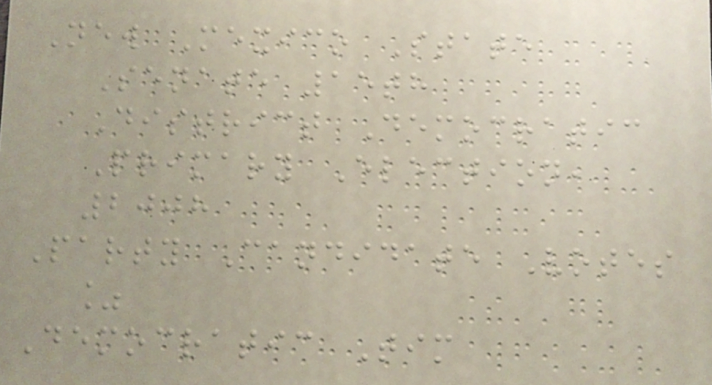New Mexico State
Senate 15th
District Democratic
Primary Election,
2008
Party Candidate Votes
%
Democratic Tim
